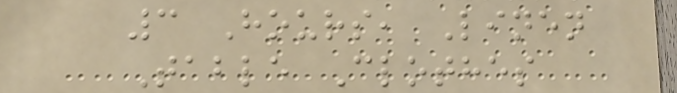3 Hours, Linen
Table Clothes
